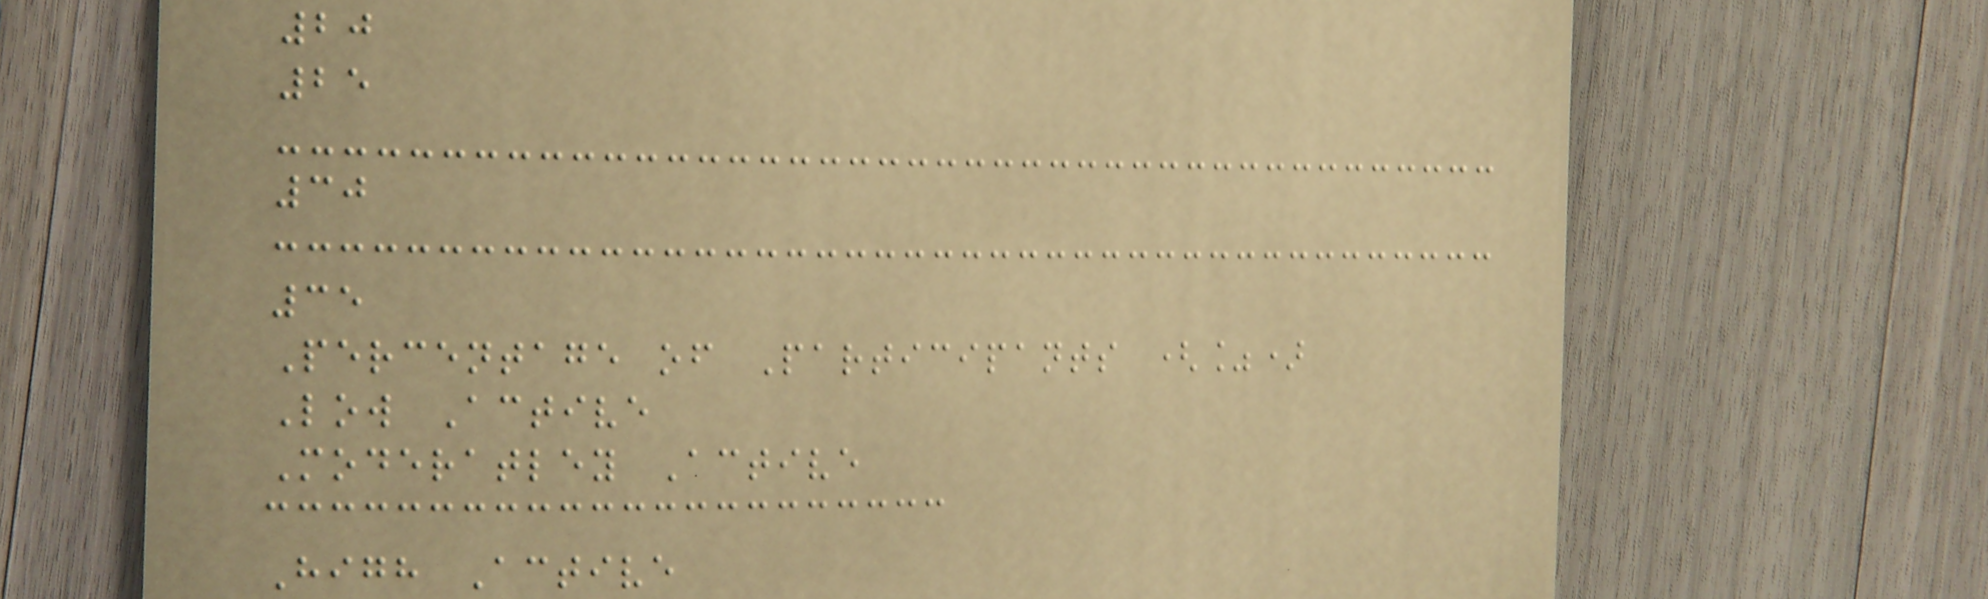20
25
30
35
Percentage of Participants (%)
Low Active
Moderatley Active
High Active
